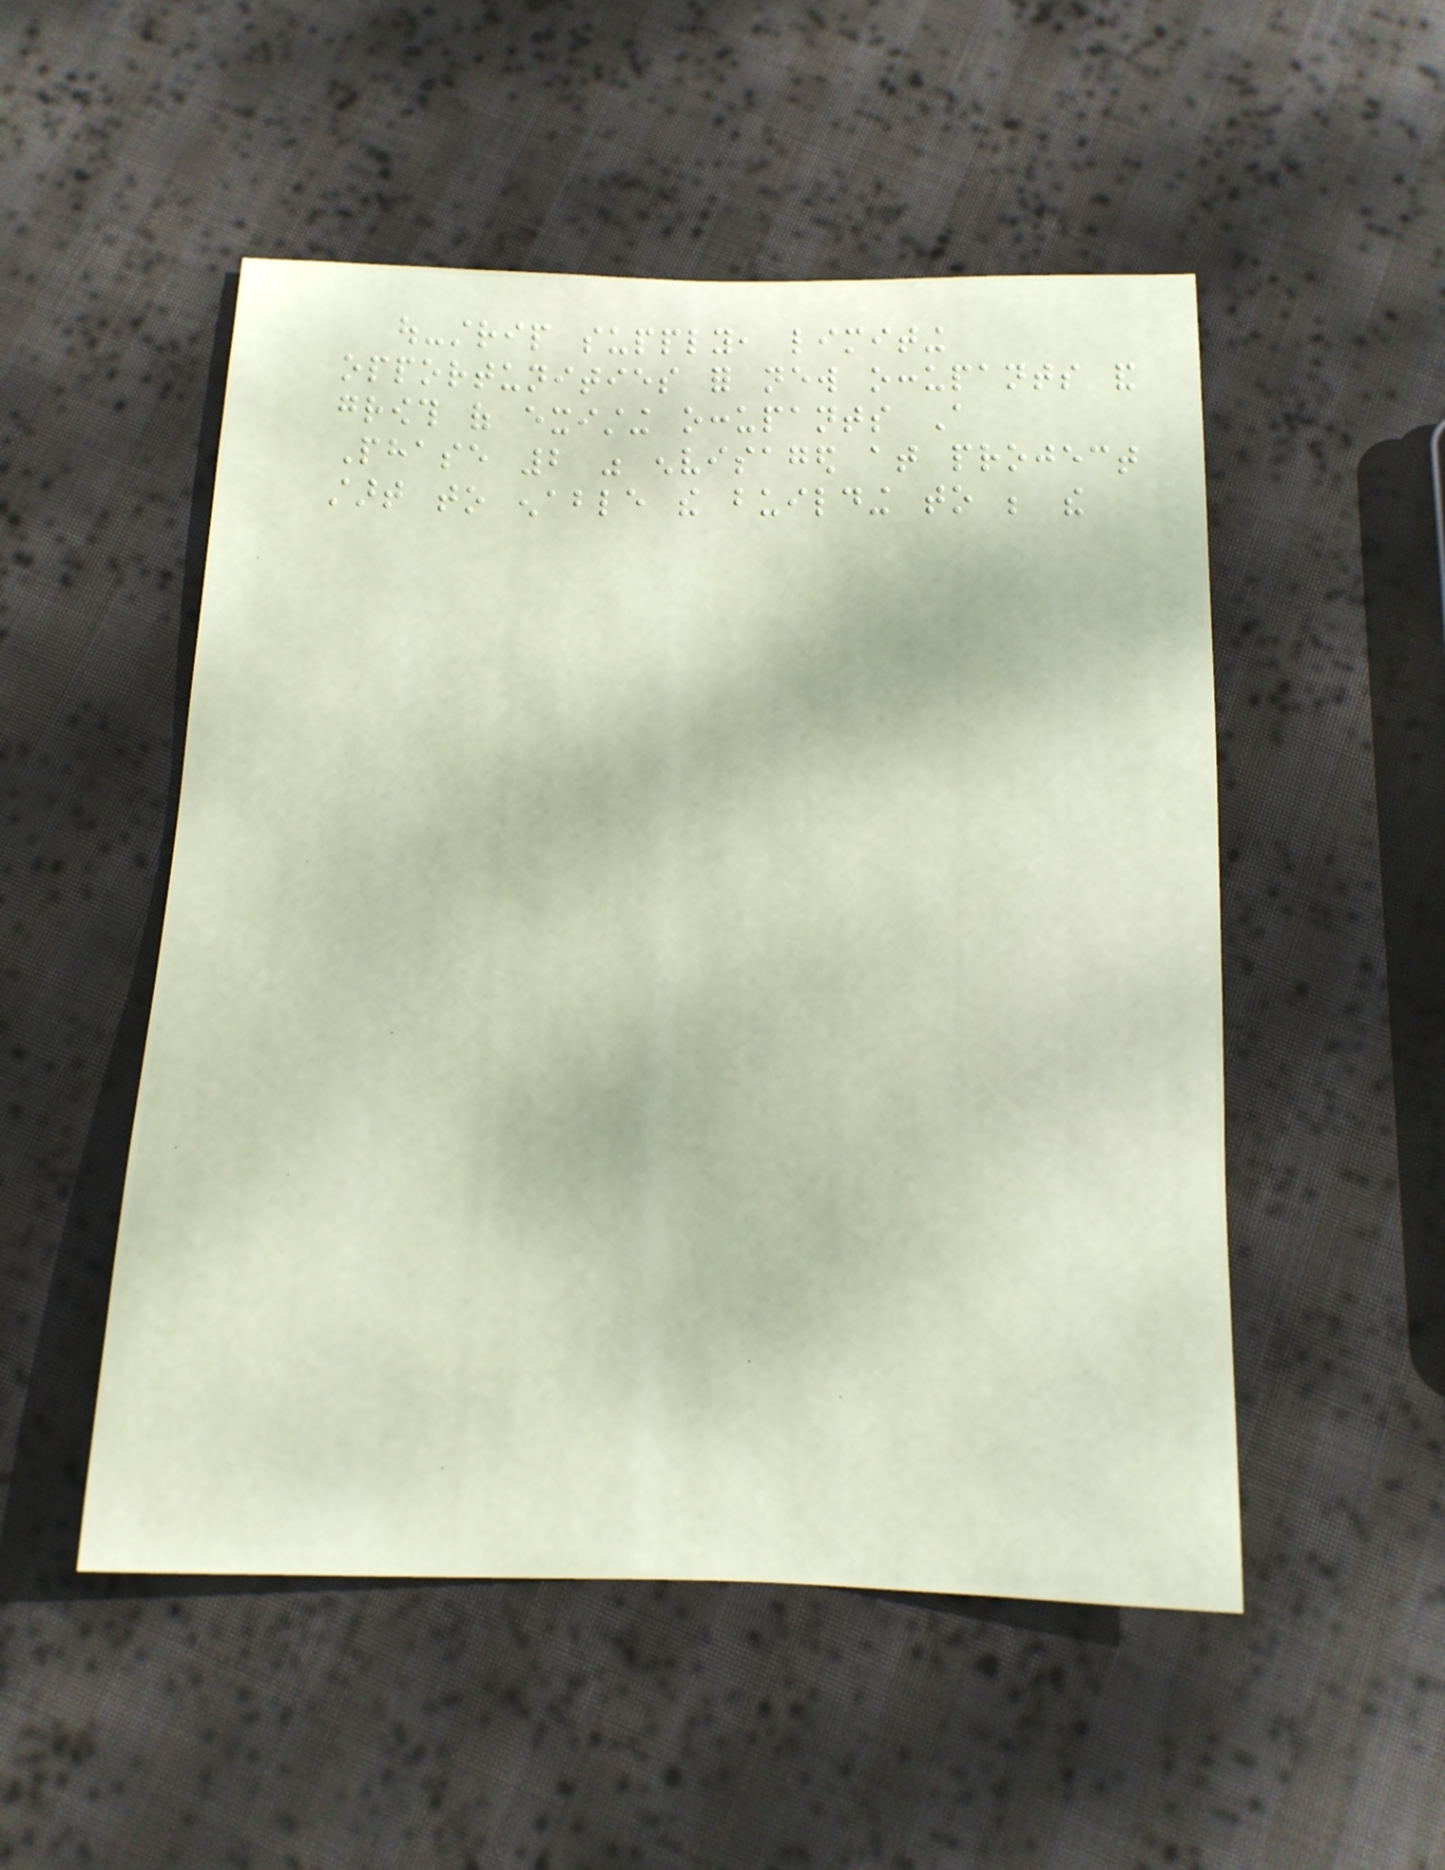out-strip supply, limiting
opportunities for new occupants and
growth of existing occupants A
Phase 2 was envisaged at project
start to enable the building to be the
